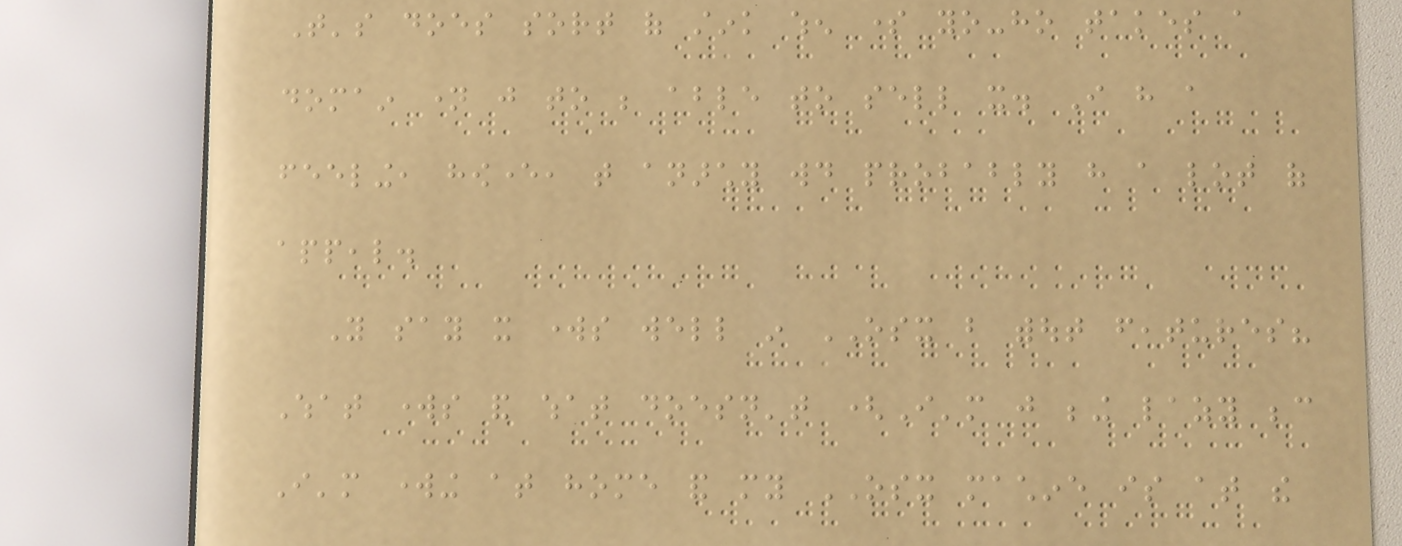That's does sort of stink when some yo-ho takes a
domain name just to be able to sell it. I have a
feeling, however, that anarchy would probably have a lot of
appeal.
You say it works well in OSX but without features?
What works and what doesn't (I'm just being lazy because
I'm working at home and my OSX machine is at the
